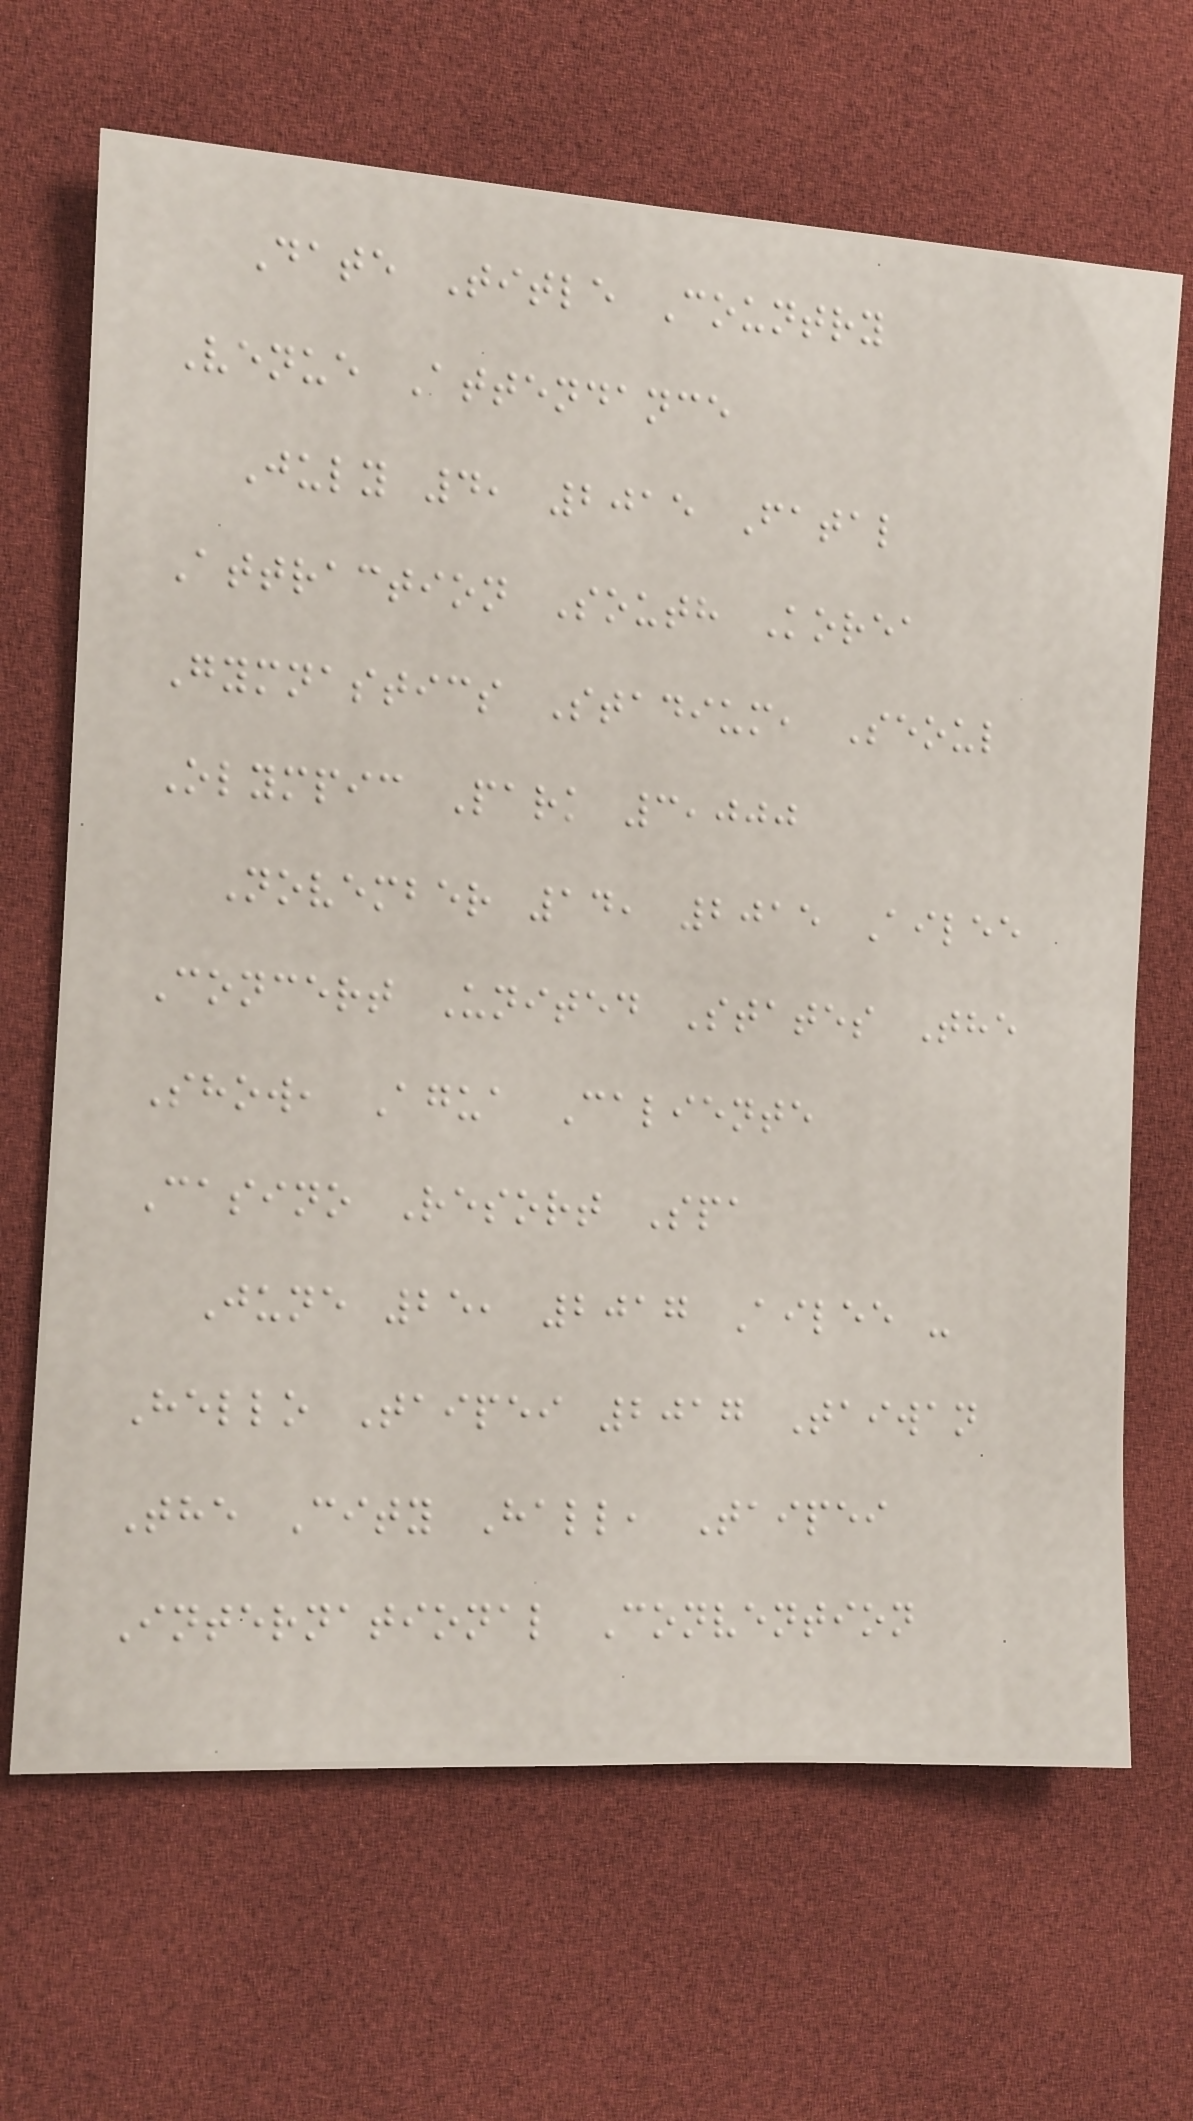Date Title Country
Venue Attendance
July 4, 2015 Fatal
Attraction South Korea
Gymnastics Stadium, Seoul
Olympic Park 3,000
November 14, 2015 Ailee
Concert United States The
Show, Agua Caliente
Casino Resort Spa
June 25, 2017 Ailee -
Hello Taipei 2017 Taiwan
The City Hall, Taipei
International Convention
